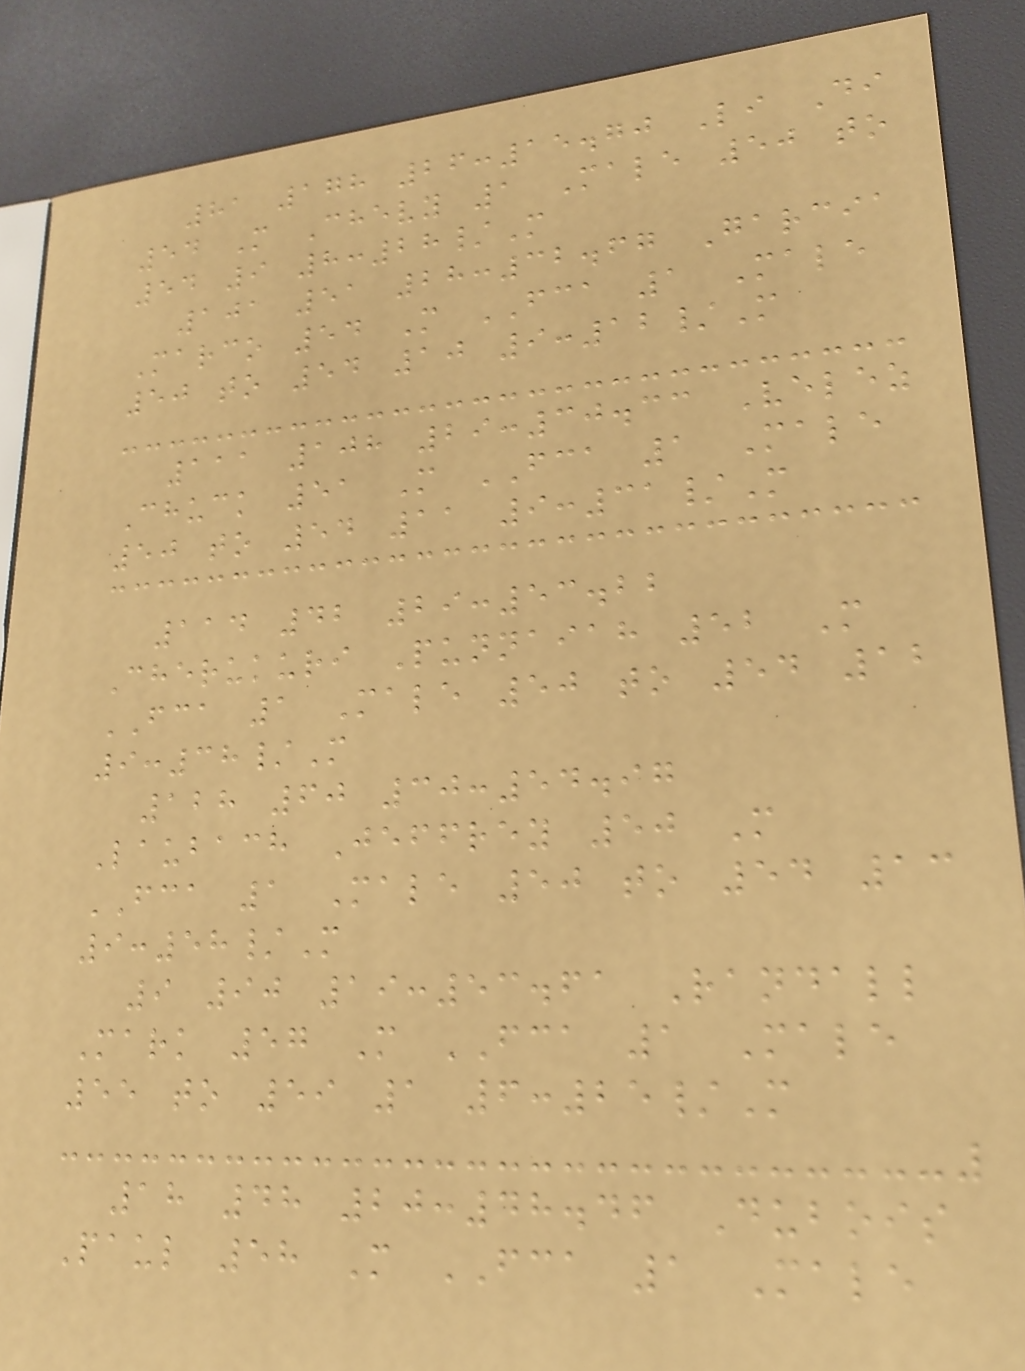81 178 26:15.70 Li Di
54 M Chevy 1 Male 50 to
54 9 8:28/M
101 51 28:32.67 Garcia
Marco 54 M FCA 1 Male
50 to 54 10 9:12/M
111 108 29:30.33 Velez
Chuck 51 M FCA 1 Male
50 to 54 11 9:31/M
114 42 29:53.22
Cherukuri Punnaiah 52 M
FCA 1 Male 50 to 54 12
9:38/M
128 60 30:54.97
Laubach Jeffrey 50 M
FCA 1 Male 50 to 54 13
9:58/M
9 90 19:53.61 Randall
Mark 57 M FCA 1 Male
55 to 59 1 6:25/M
18 48 20:48.46 Dubois
Paul 58 M FCA 1 Male
